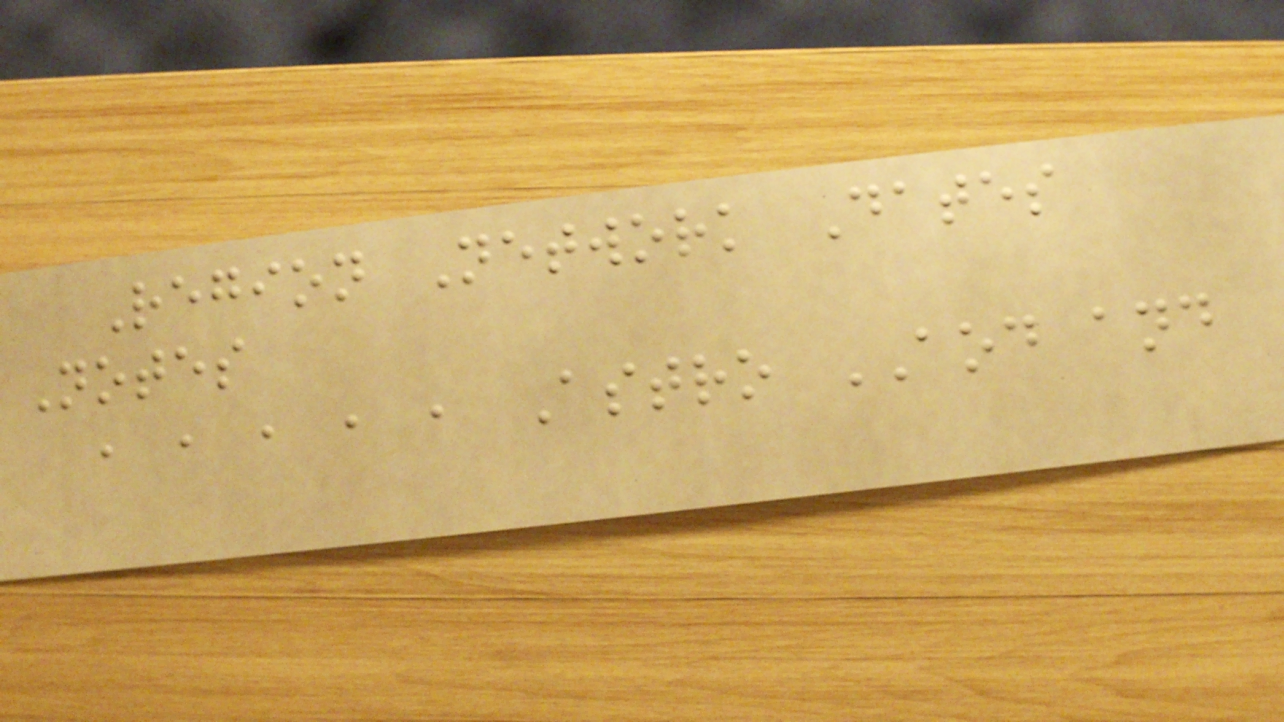Region Network Dates
Notes
, , , , , Astro AOD and
